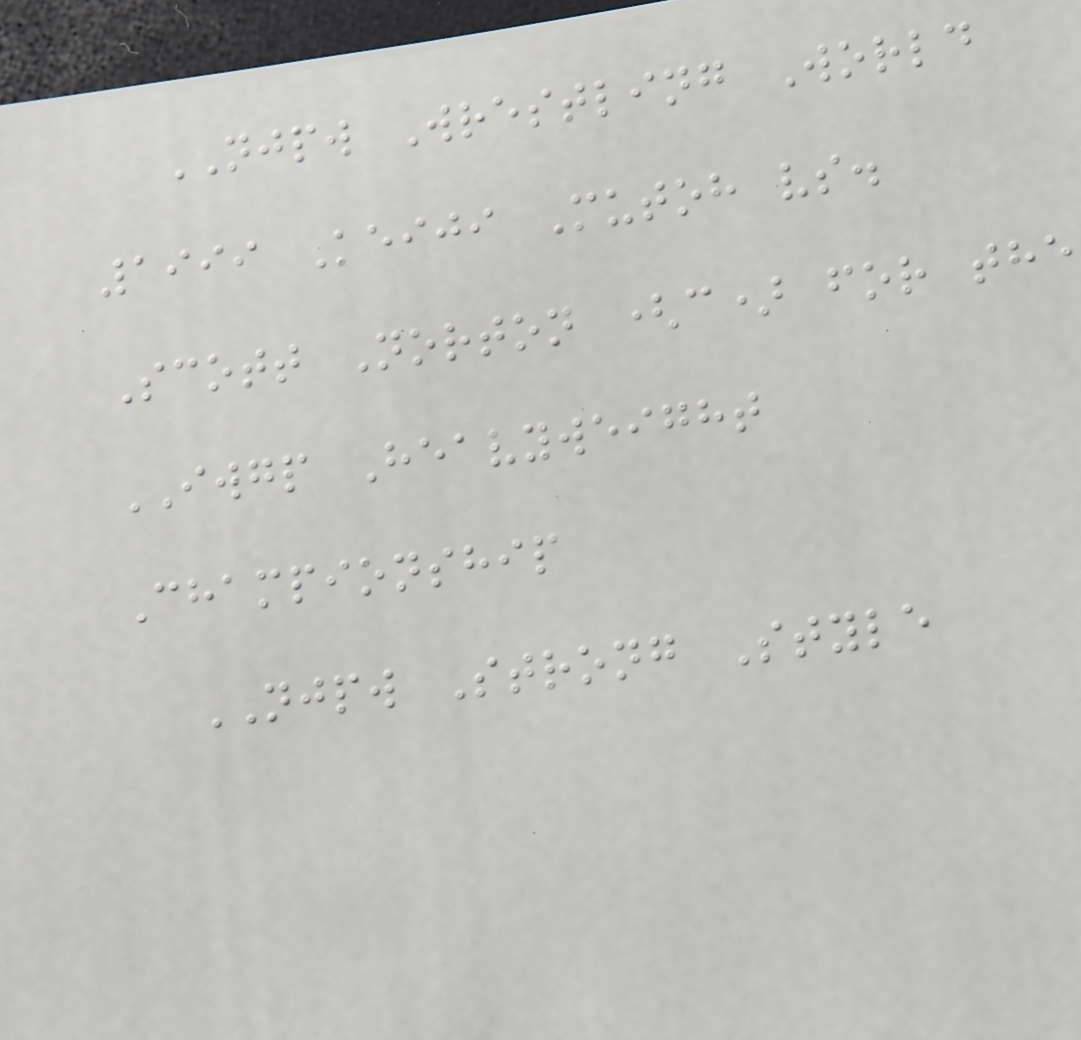NJPW Wrestling World
1999 Keiji Mutoh vs.
Scott Norton (c) for the
IWGP Heavyweight
Championship
NJPW Strong Style
